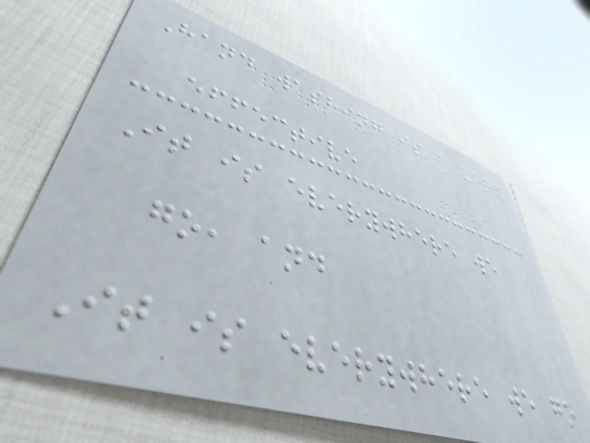Hand washing is a very
effective
It is everywhere we
go, and
It is everywhere we go
